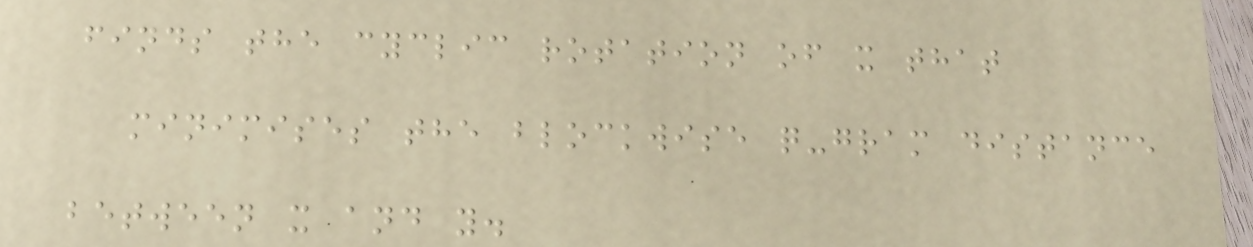finds the cyclic rotation of x that
minimises the blockwise q-gram distance
between x and y.
